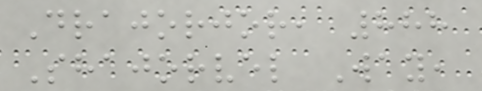Drajorjor, 888
Shajorvel Way,
